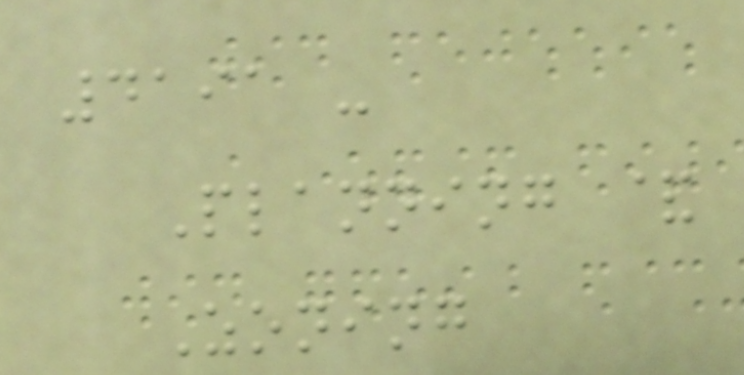4191 -
Planning &
Zoning
